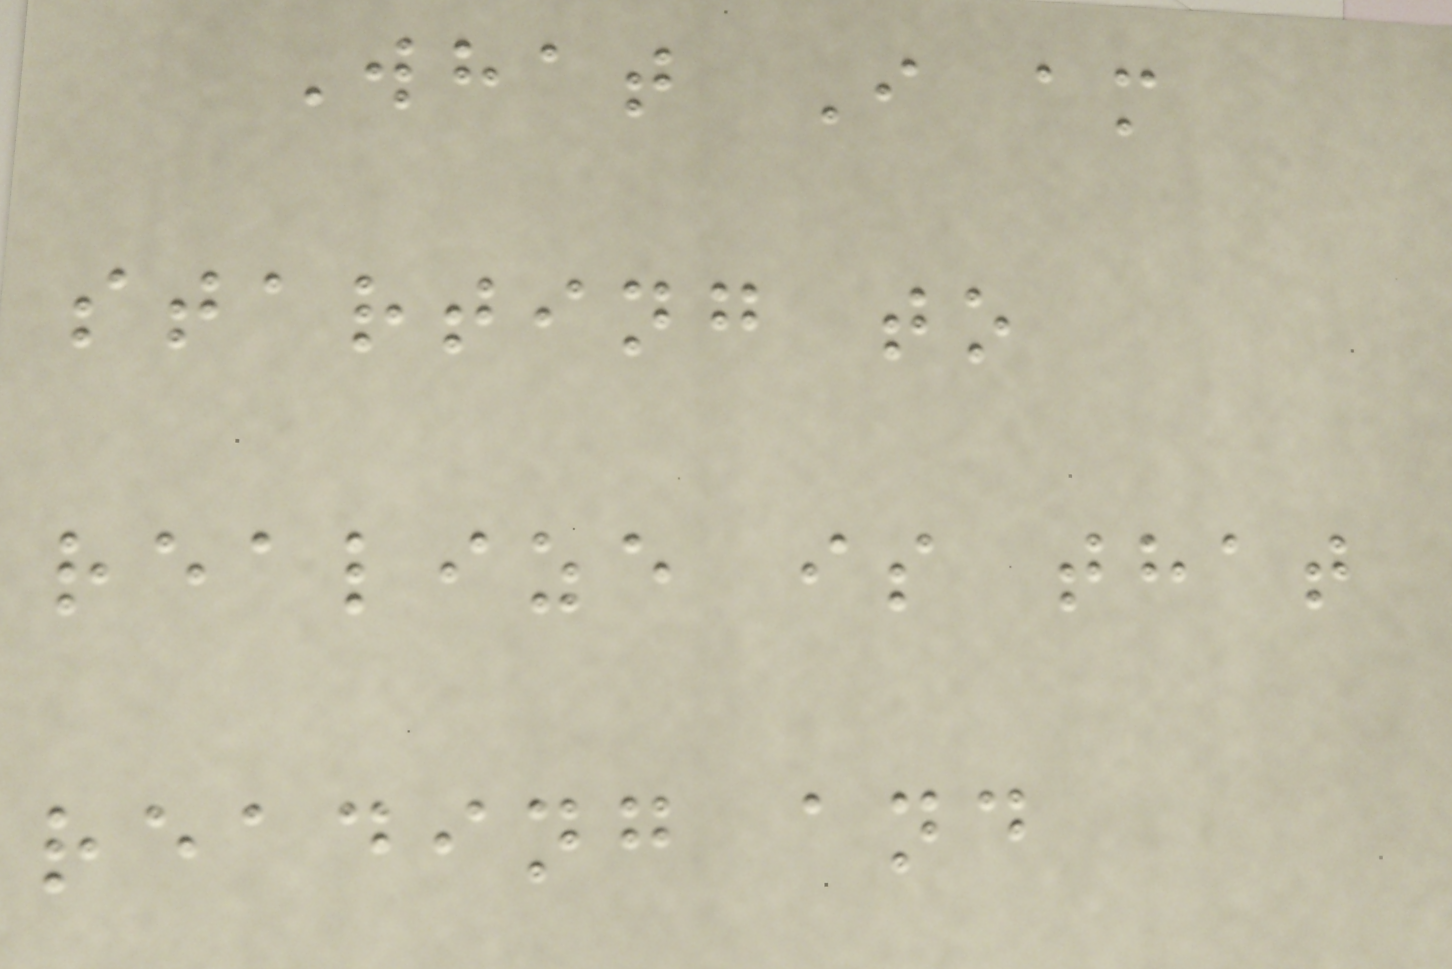What I am
starting to
realize is that
reading and
